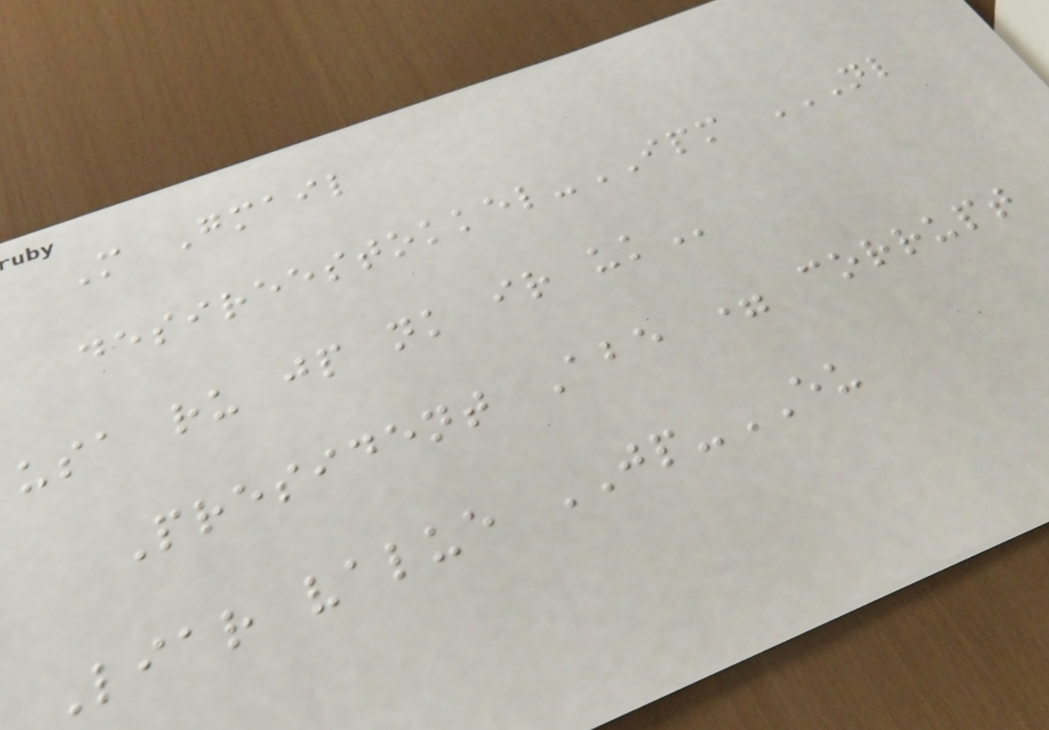M Gmail
desireestokkel-IPM NL
USA RU JP NK IR UK
President Abe = corrupt
Liar value JP-EU
